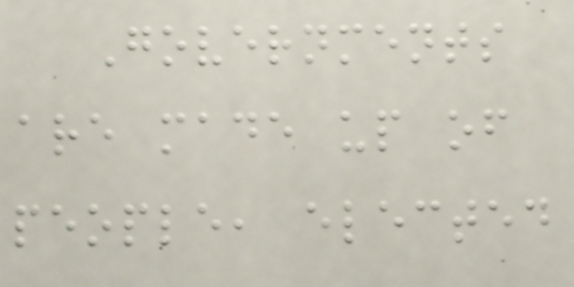Governments
are made up of
people, elected
